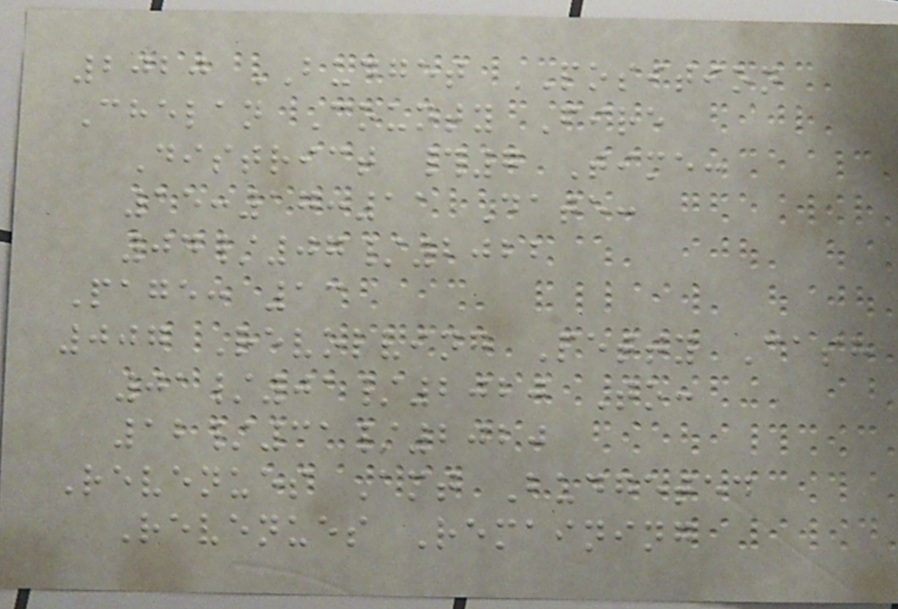2020 BUDGET POSITION
Chelan County Fire
District #7 Time:
15:17:11 Date:
04/07/2022
Page: 13
007 Revolving Petty Cash
01/01/2020 To:
12/31/2020
Revenues Amt Budgeted
Revenues Remaining
